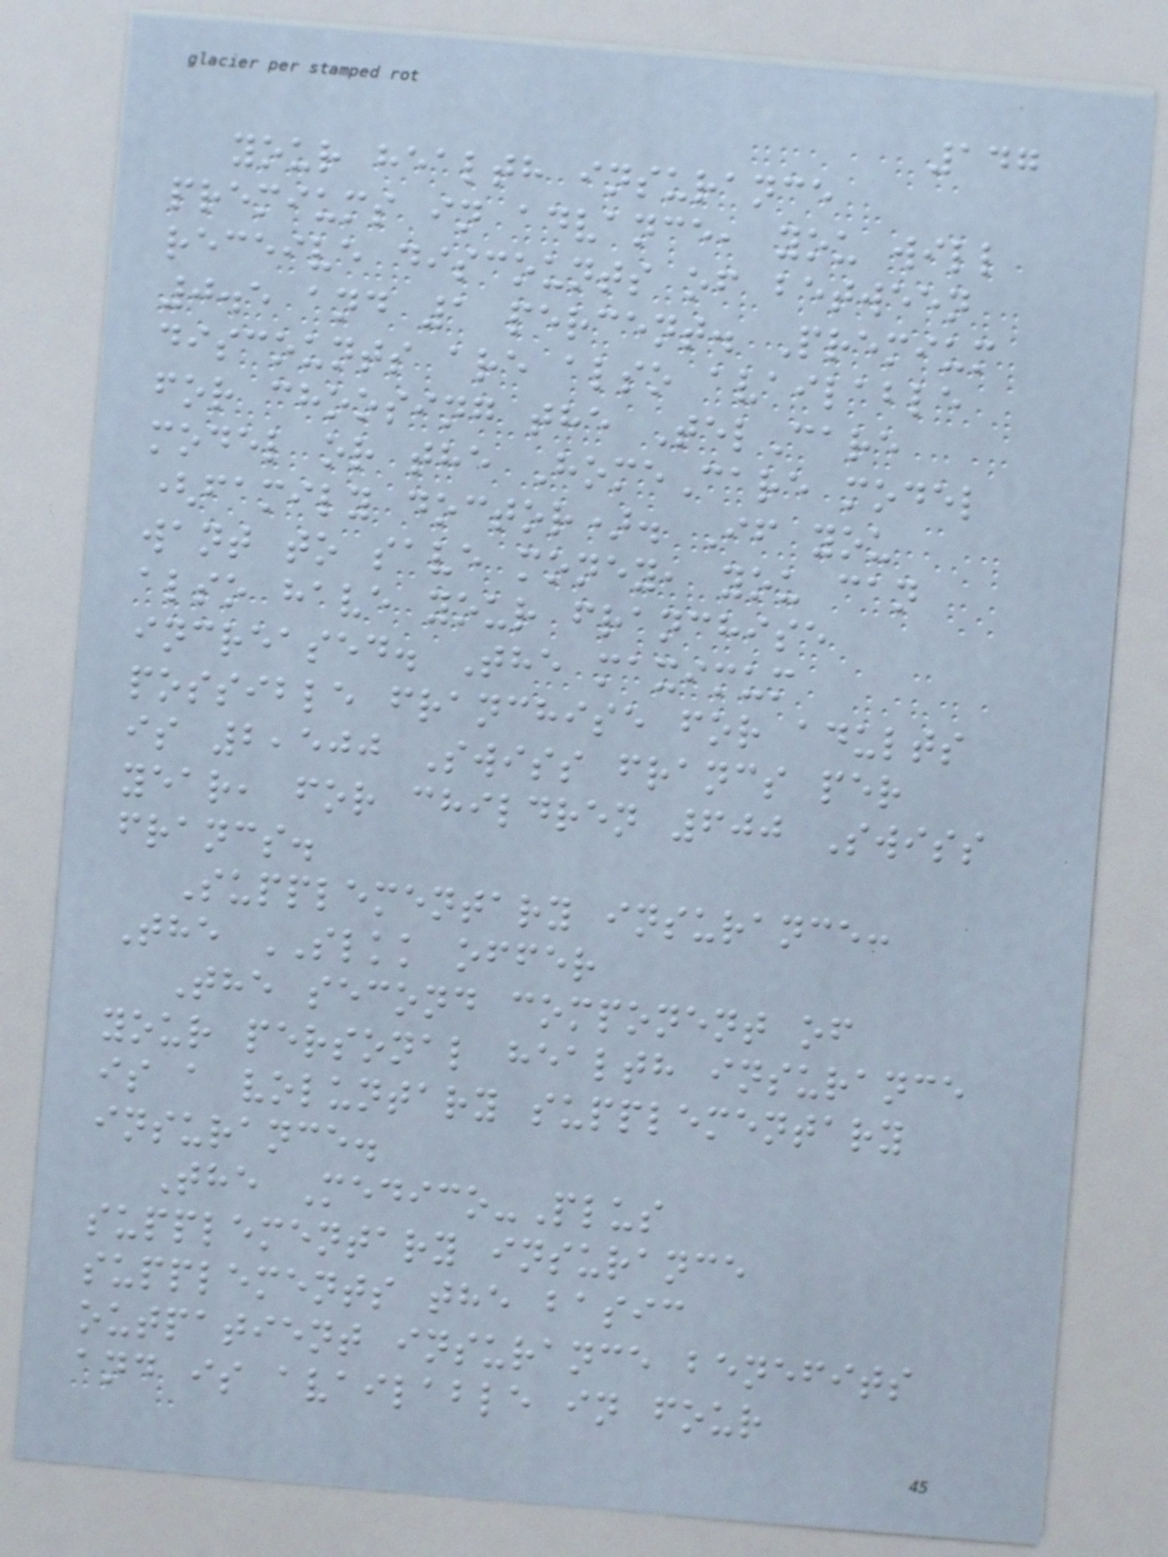147
your health insurance
premiums in advance, you will
receive discounts of between
0.5 and 1 percent. Premium
discounts are also available
for choosing the TelCare
model or the HomeCare model
(family doctor). If you
want to save money, you can
also have your franchise
increased. The maximum
possible franchise for adults
is 2,500 Swiss francs per
year, for children 600 Swiss
francs.
Supplementary insurance:
The SLKK offer
The second component of
your personal health insurance
is a voluntary supplementary
insurance.
The Medico-Plus
supplementary insurance
supplements the basic
outpatient insurance benefits
and is available in four
